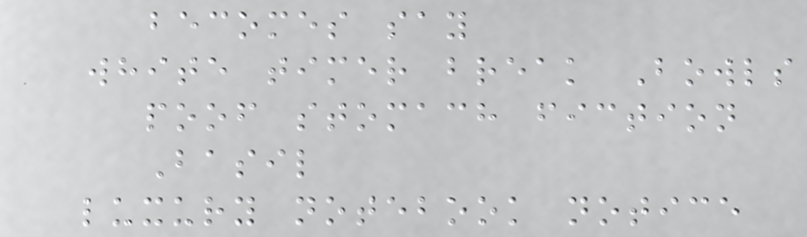becomes say
white timer break Bowls
poof stomach fiction
Basil
luxury notebook notice
